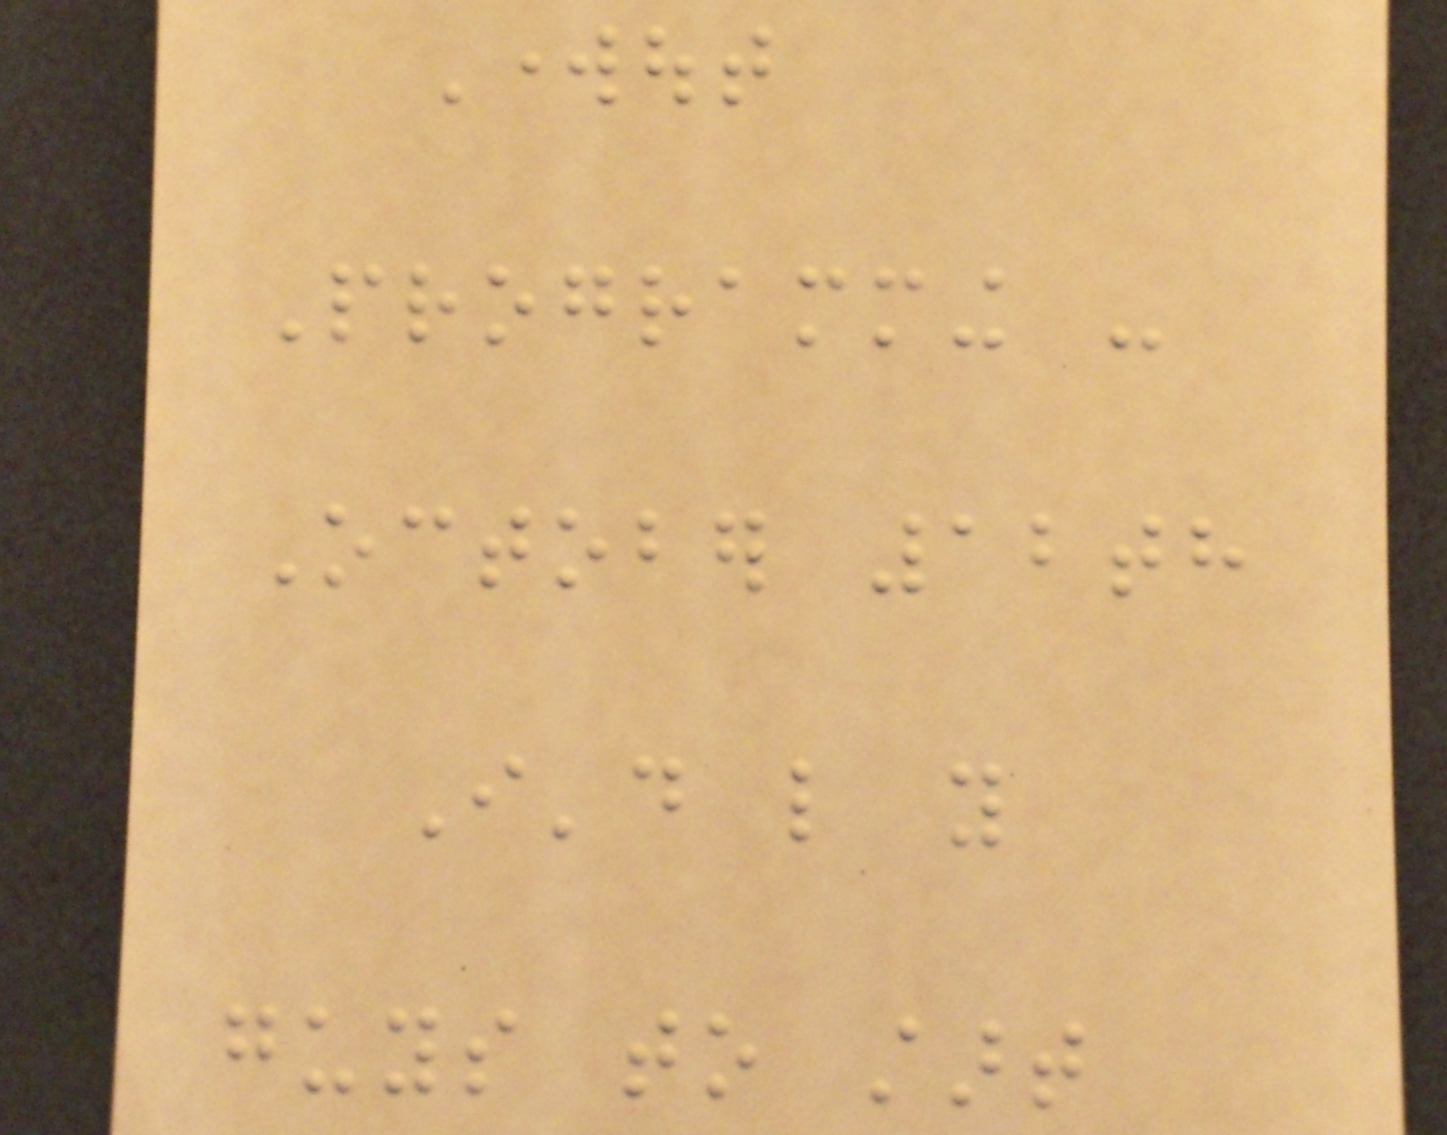Workout
Programming -
October 12th
I'd like you
guys to start
